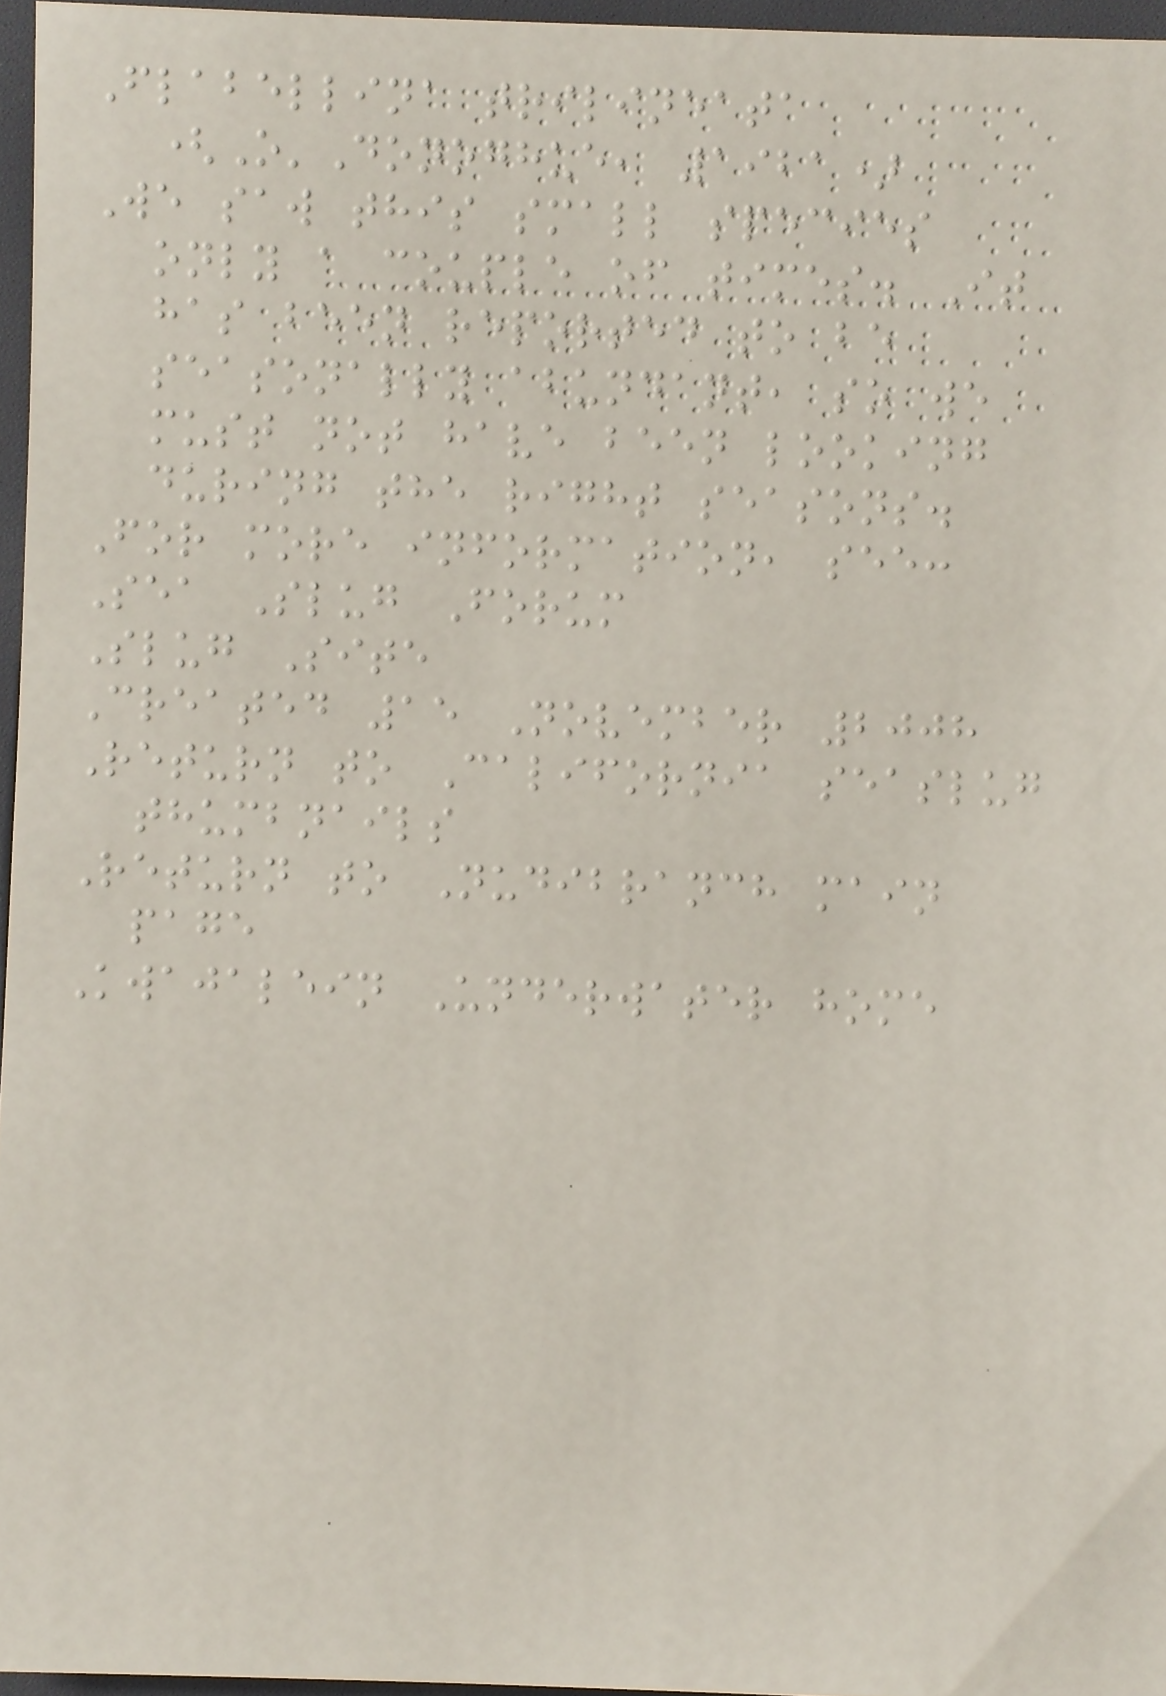Flabellina trilineata
(O'Donoghue, 1921)
We saw this small species
only a couple of times. It
has been reported to be
seasonally abundant, so we
must not have been looking
during the right seasons.
For more information, see:
Sea Slug Forum
Slug Site
Created 15 November 2008
Return to California seaslug
thumbnails
Return to Nudibranch main
page
Kwajalein Underwater home
